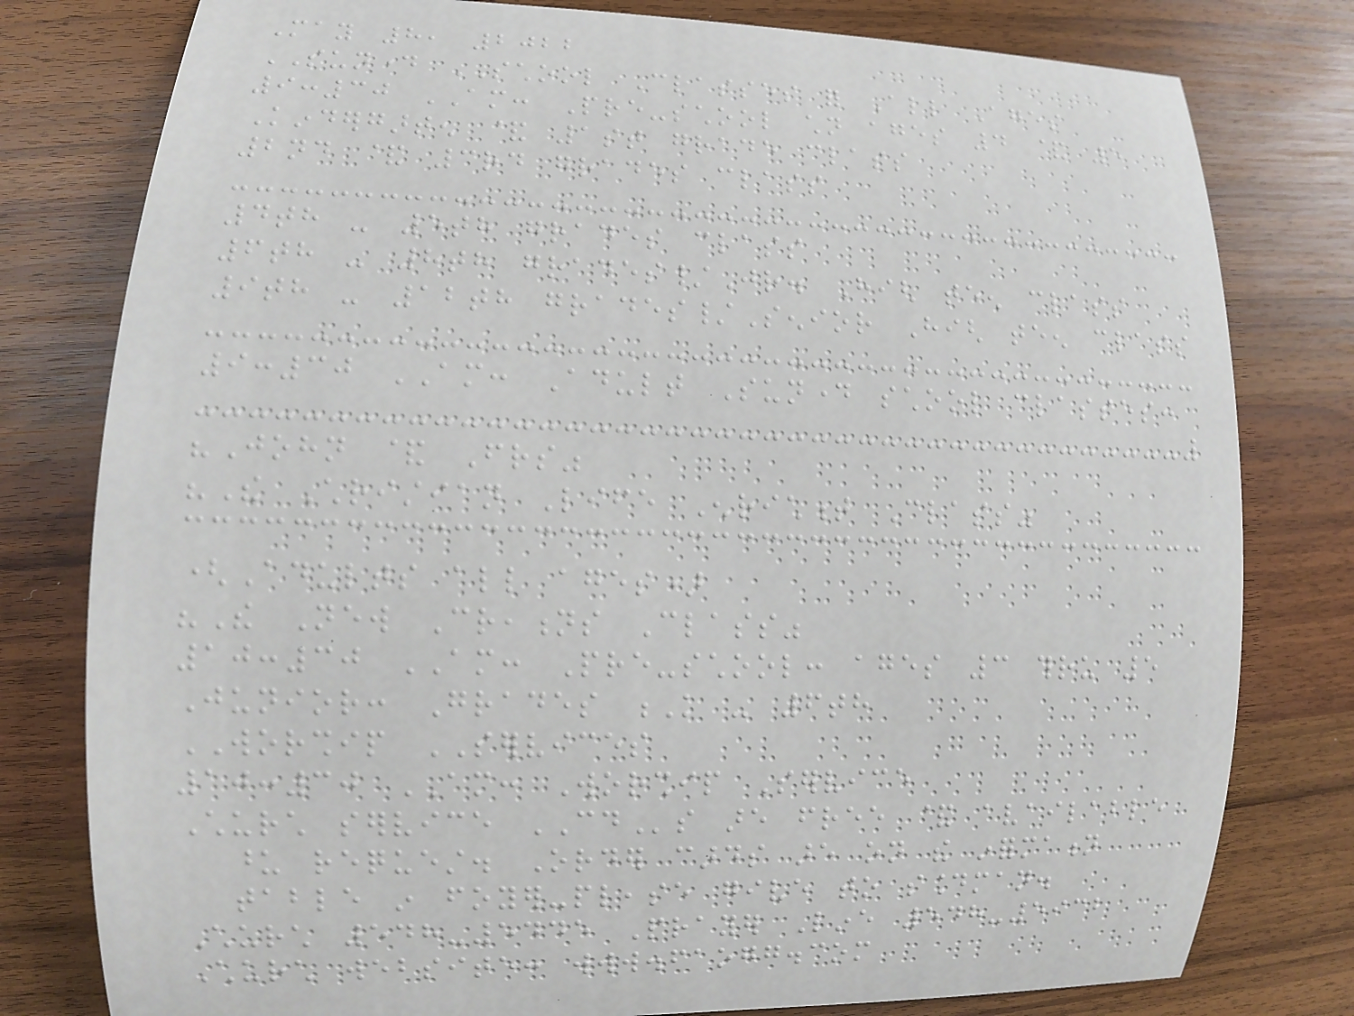May 8, 2022
SUNDAY SCHOOL Classes for All Ages
9:30 AM: Pre-school children ages 4 & 5
Kindergarten & 1st grade class
2nd & 3rd grades class
4th - 5th grades class
6th - 8th grades/Jr. High teen class
9th - 12th grades/Senior High teen class
9:30 AM: Adult Sunday school classes:
"John & Friends"
"The Christian Life Enrichment Class"
(Adults all ages)
"The New Creations Class"
10:30 AM: Pre-school: ages 3 thru 5
Junior: Grades K - 6th
WORSHIP SERVICES
10:30 AM: Worship Service
Church service CDs are free & available
upon request. Order cards are on the information
table in foyer-please give to soundman.
Church 548-5445 Prayer Line 548-5932
Church website: www.faogg.com
